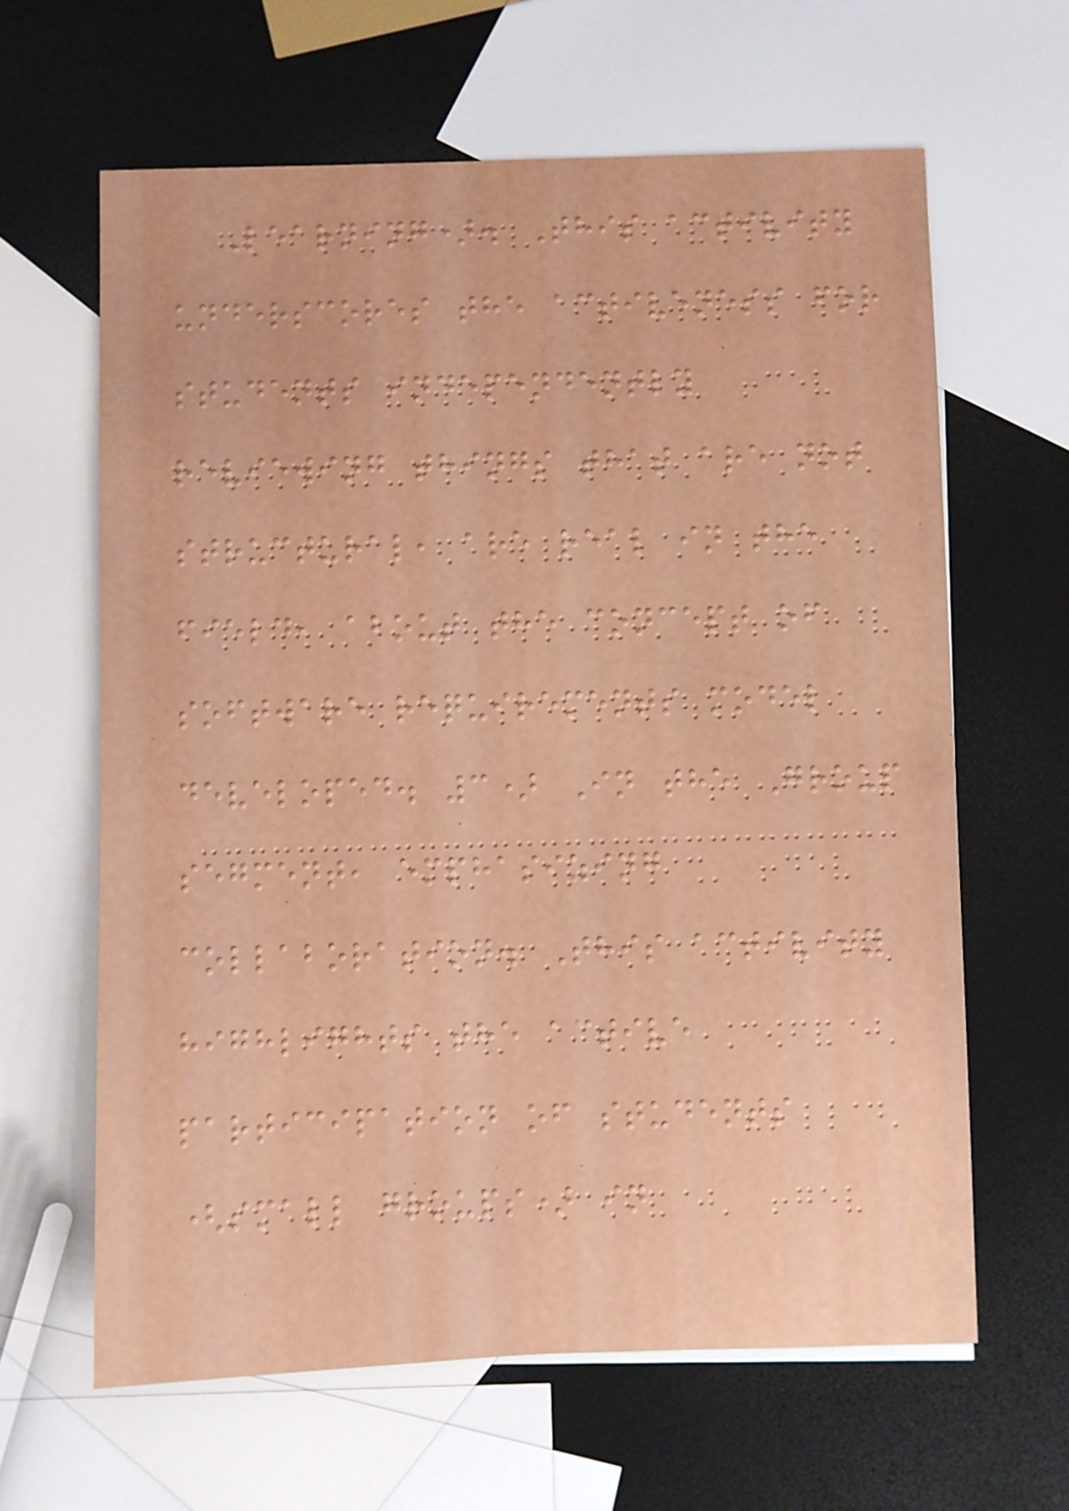Learning). This activity
underscores the activeness for
students independently
reviewing things that are not
structural, are real in the
field, about the concept of
software requirements model
developed. 3) In the Group
segment, emphasizing
collaboration. This activity
highlights the active
participation of students
(small groups) in
